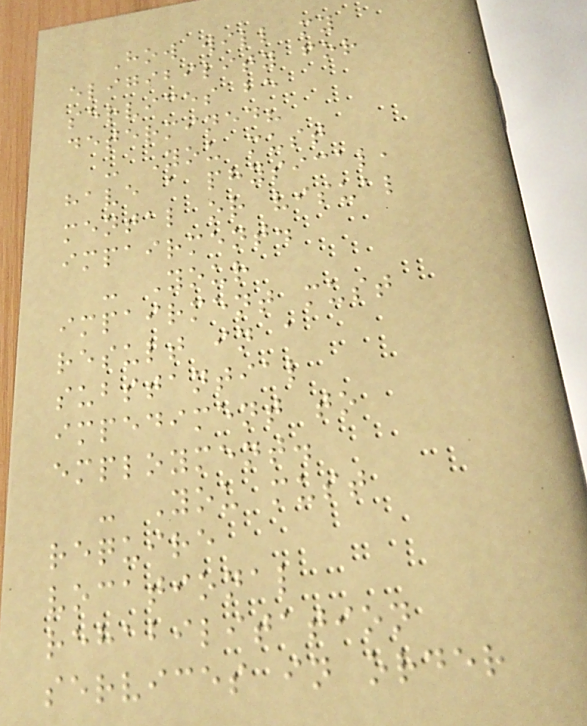How will my
eligibility for
services be
determined?
- You must
have a physical,
mental or visual
impairment.
- Your
impairment must
result in a
substantial
impediment to
employment.
- You must
require
vocational
rehabilitation
services in order
